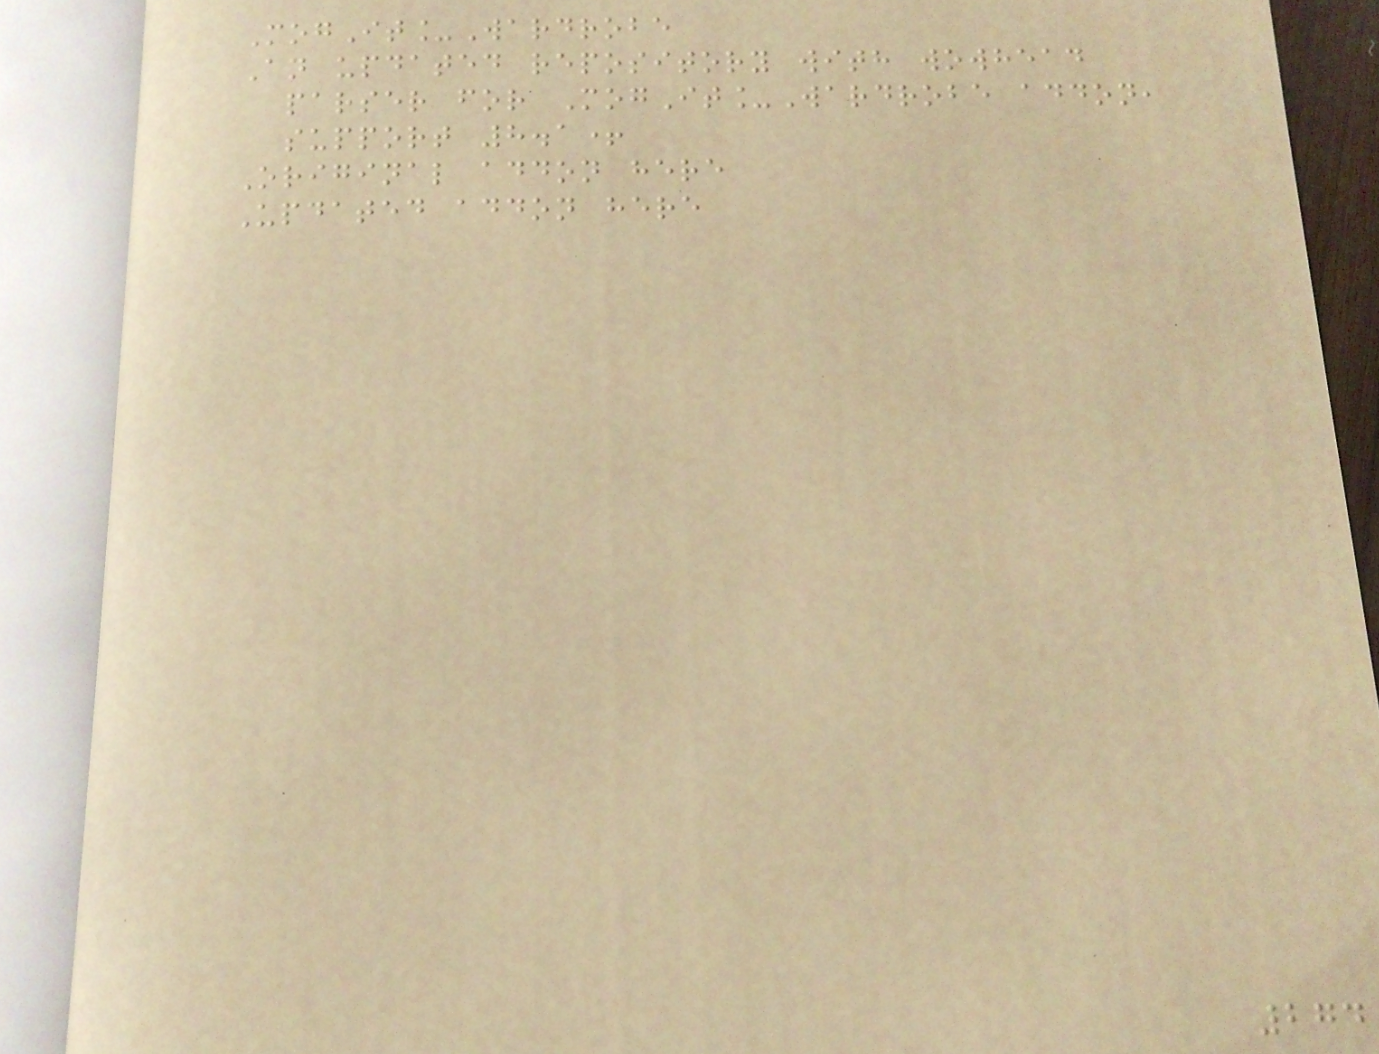MogIt_Wardrobe
An updated repository with wowhead
parser for MogIt_Wardrobe addon,
support 8.1+
Original addon here
Updated addon here
274
